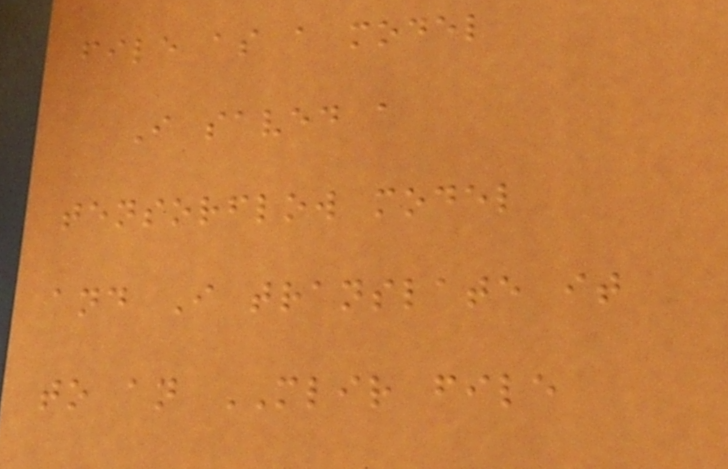file as a model
I saved a
tensorflow model
and I translate it
to an MLIR file
